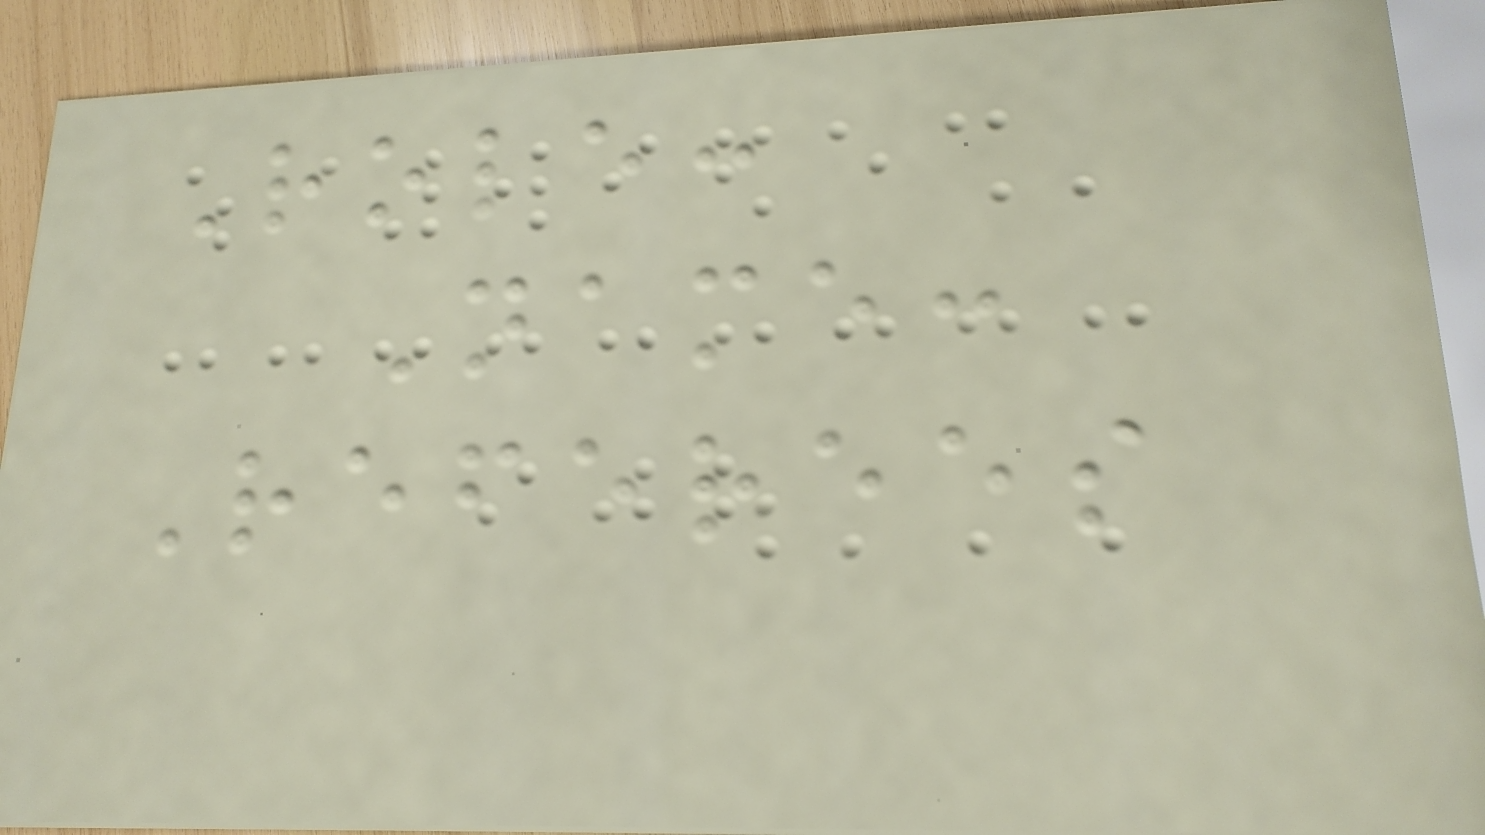Role:
Name:
Referees
